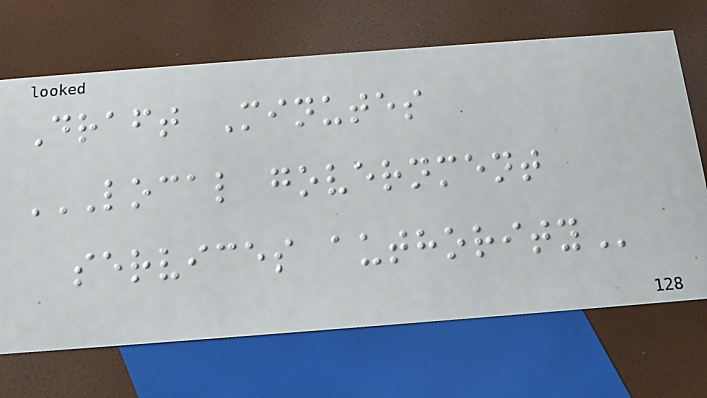Draft Minutes
LOCAL GOVERNMENT
SERVICES AUTHORITY
